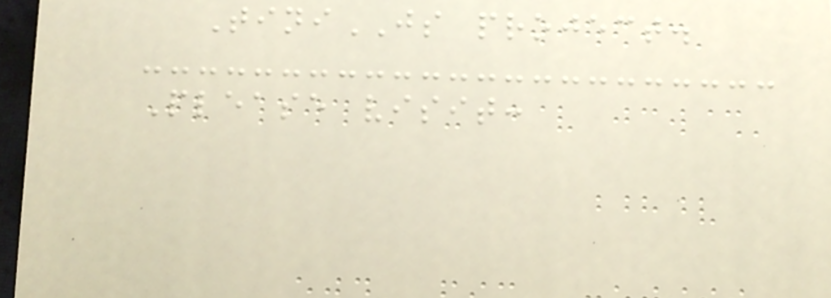TiniJS project.
Please visit:
